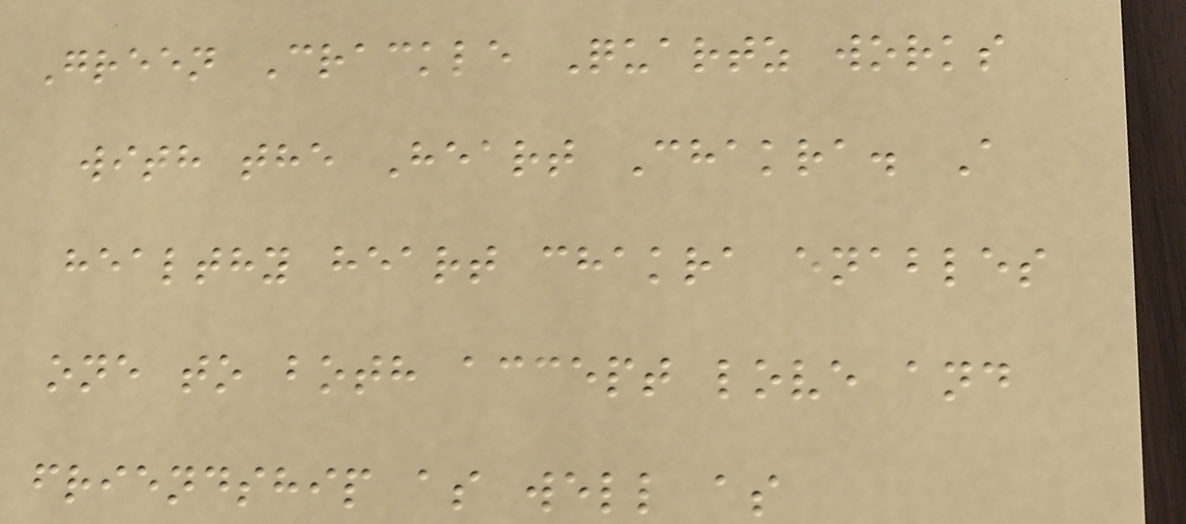Green Crackle Quartz works
with the Heart Chakra. A
healthy heart chakra enables
one to both accept love and
friendship as well as
